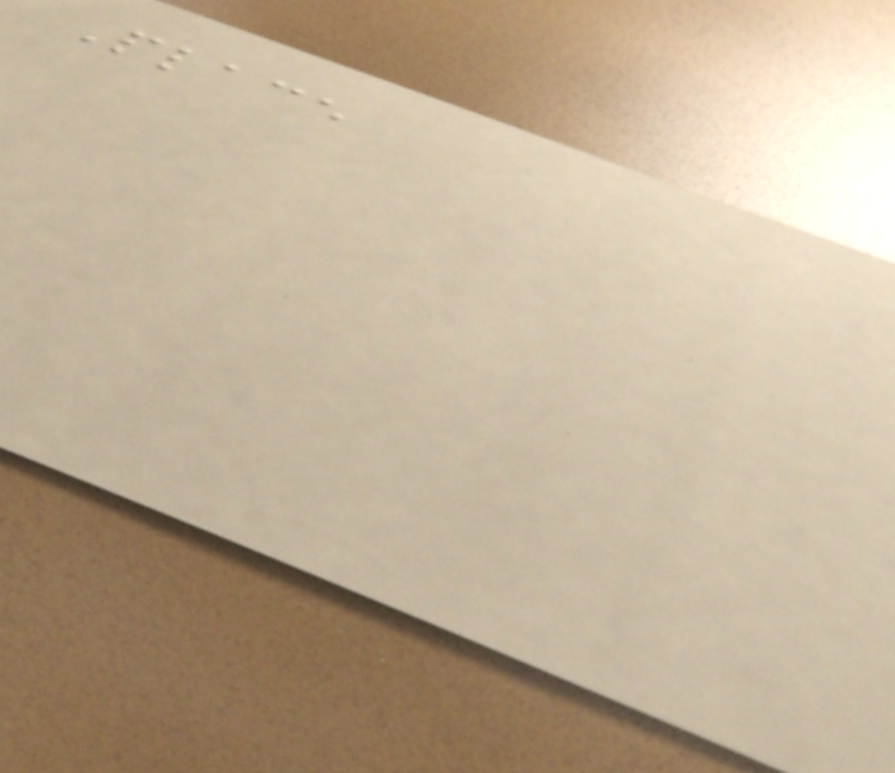Place
